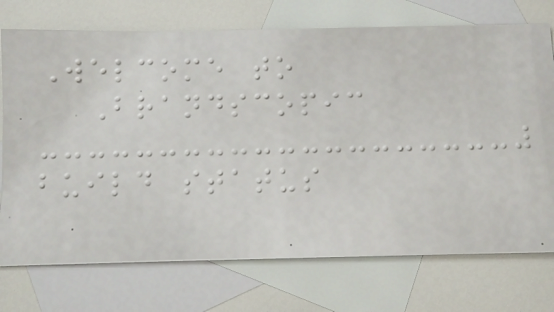Welcome to
Brandscopic
build status
